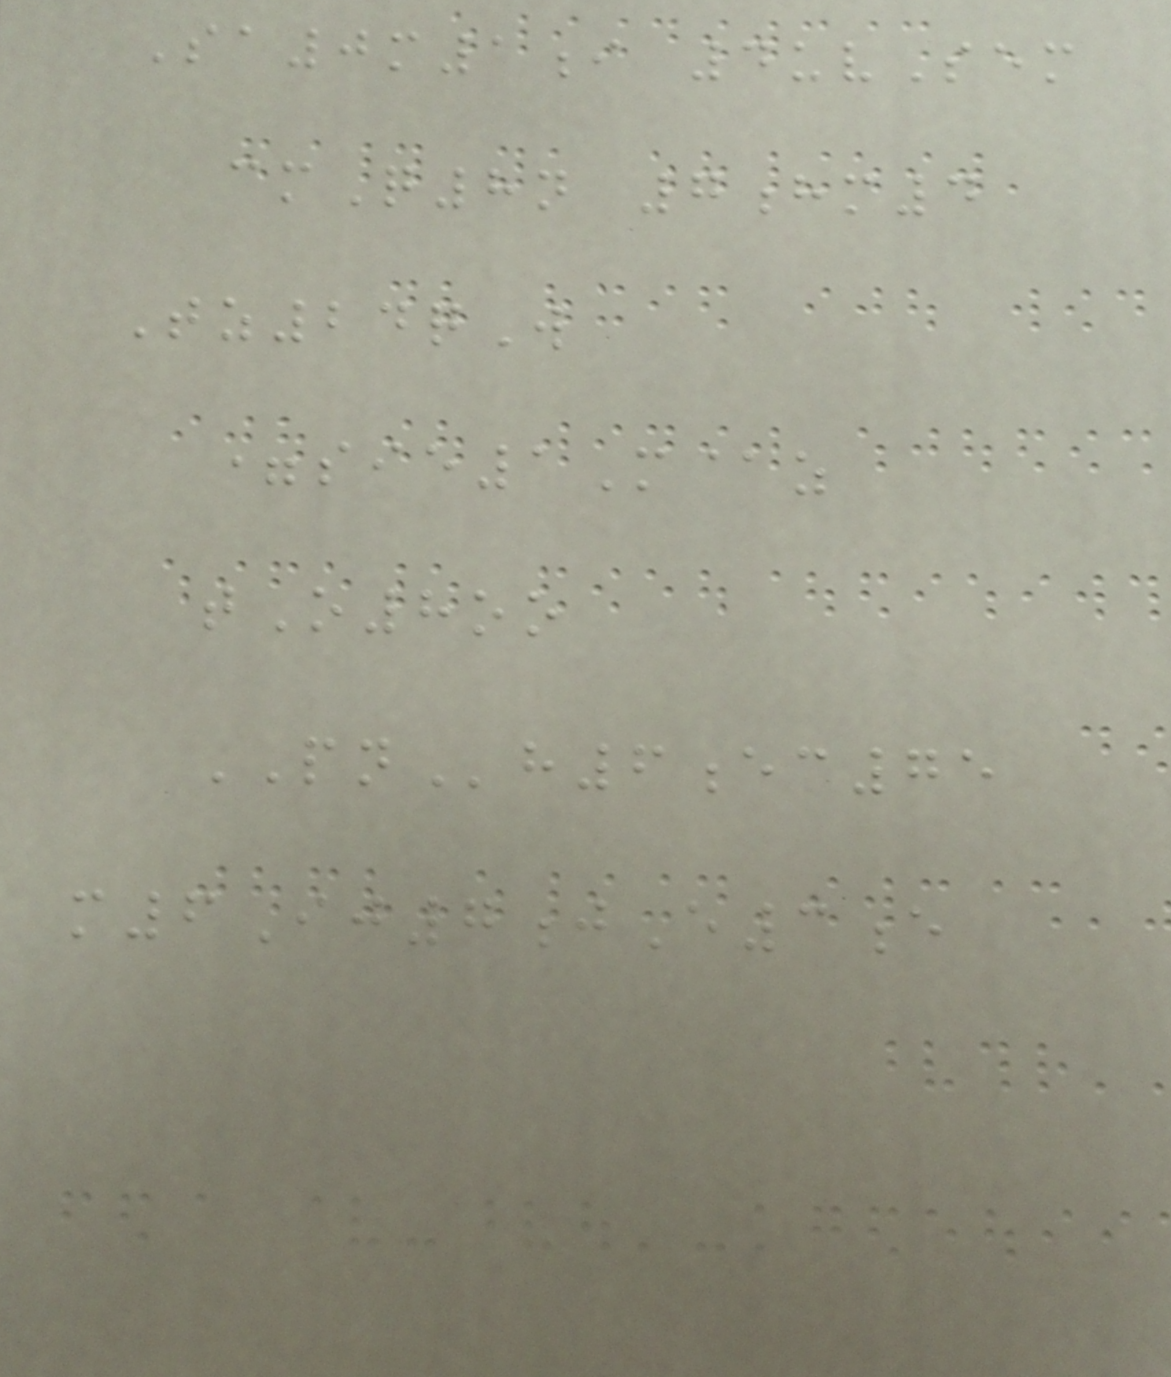Sa0m1i 4uvSem
cmQ8n 7hm4
Tz24qW
=sie1M@z
tO8oo
PNh6ec75
m6Ij7jE3e
